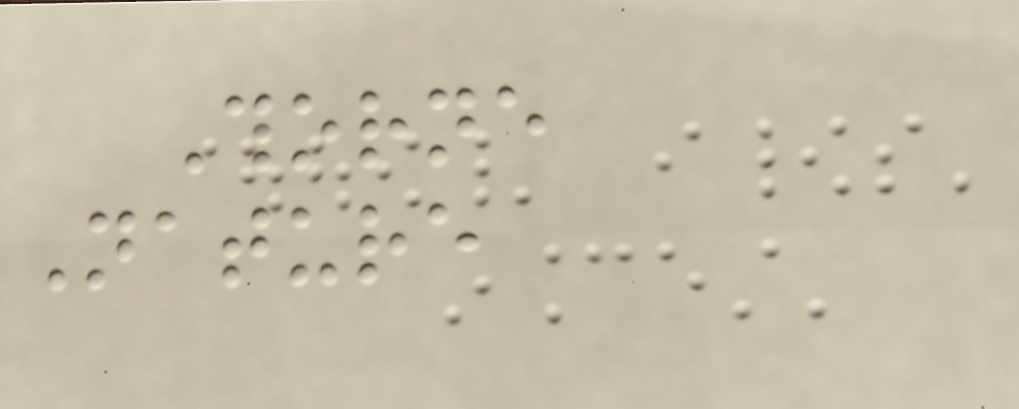Thorne
Nature
